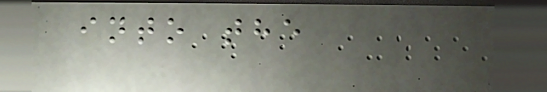into the
